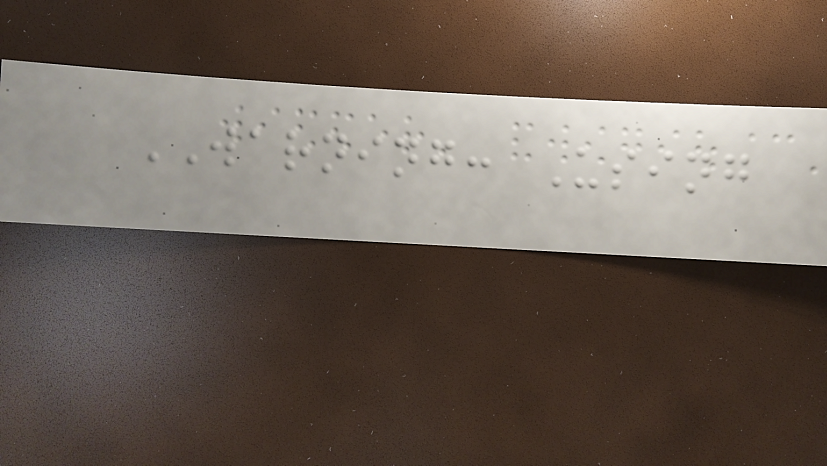WARNING: Using
